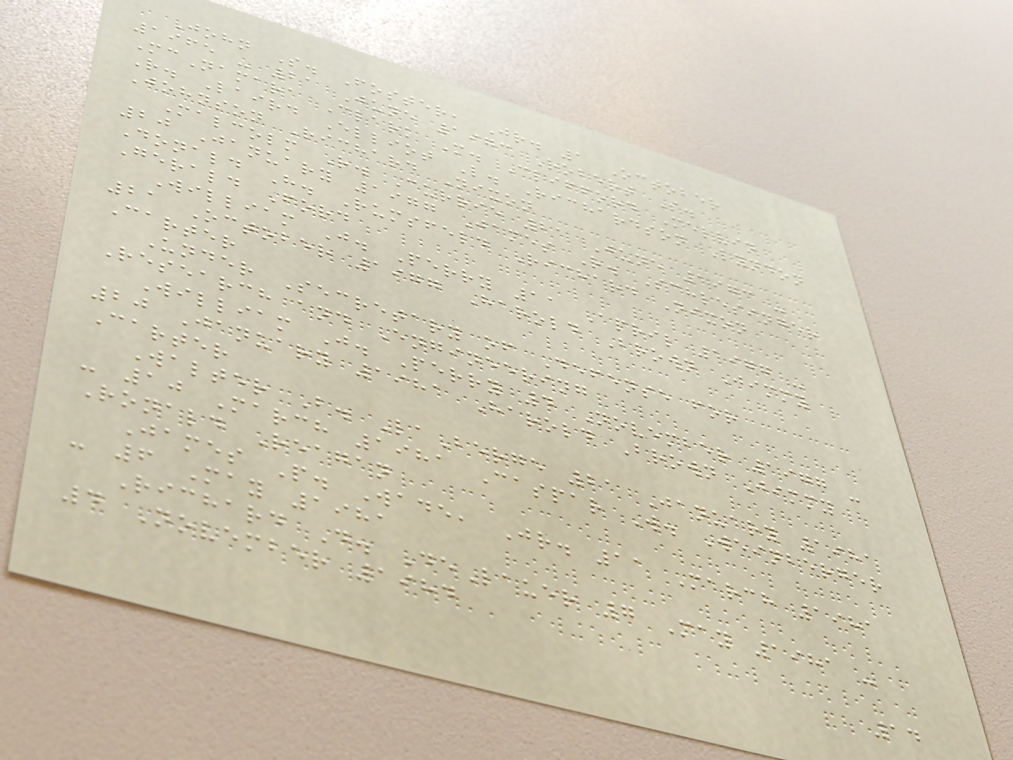John S. Foster, Jr. 1 October
1965 - 21 June 1973 Robert S.
McNamara Clark M. Clifford Melvin
R. Laird Elliot L. Richardson Lyndon
Johnson Richard Nixon
Malcolm R. Currie 21 June 1973 -
20 January 1977 James R. Schlesinger
Donald H. Rumsfeld Richard Nixon
Gerald Ford
William J. Perry 11 April 1977 -
21 October 1977 Harold Brown Jimmy
Carter
Under Secretary of Defense for
Research and Engineering
William J. Perry 4 November 1977 -
20 January 1981 Harold Brown Jimmy
Carter
Walter B. LaBerge 21 January 1981
- 10 March 1981 Caspar W. Weinberger
Ronald Reagan
James P. Wade, Jr. 11 March 1981
- 6 May 1981
Richard D. DeLauer 7 May 1981 -
4 November 1984
14
